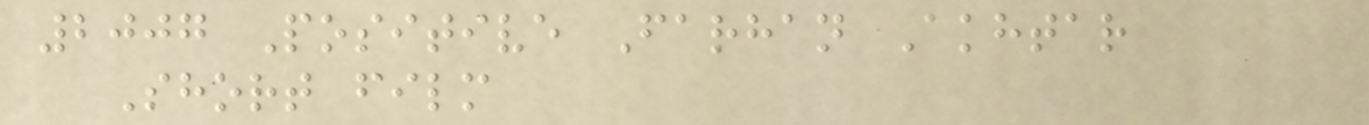2007 Positive Farhan Akhtar
Short film
